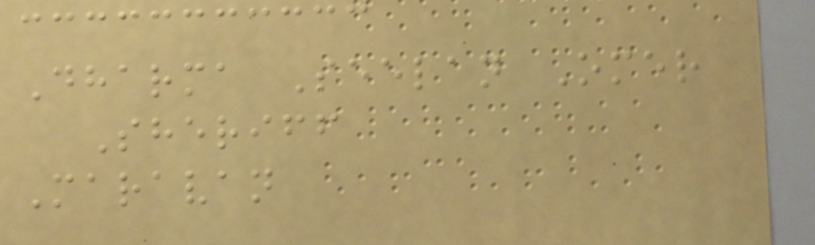Dharma Seelan Omer
Sheriff
Maravan
